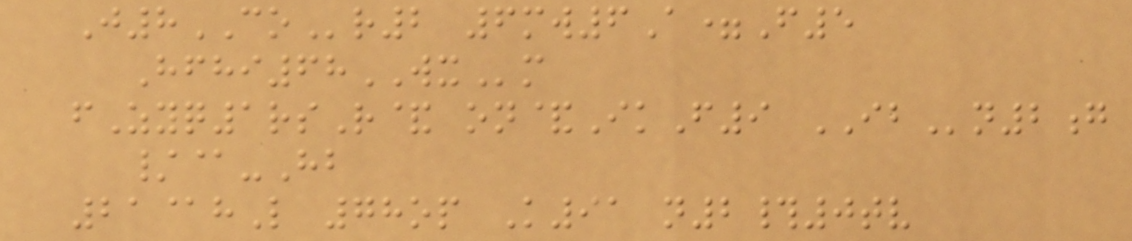J8COr2 6mw6A=F5
Hfhi68WXm
fZyq1rsR& on&IkF9 IBn2g
/@-Hb
21@hL 78op K91 n2#0tv
